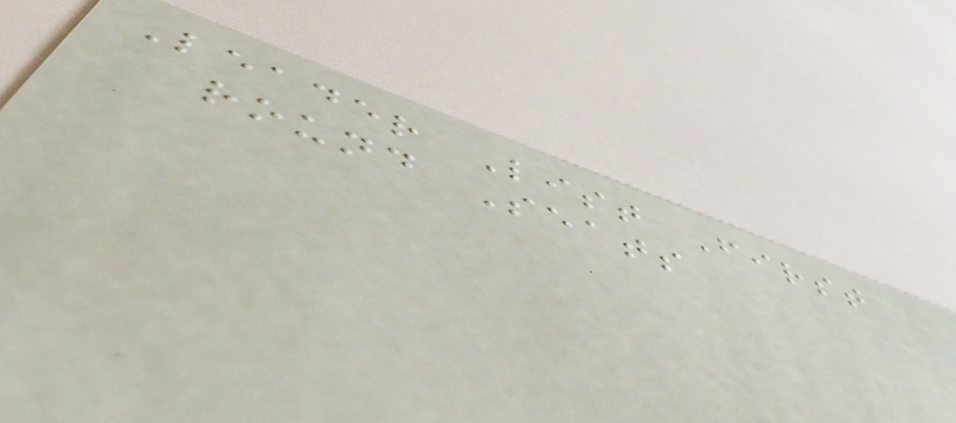Leader List First
round Seats
